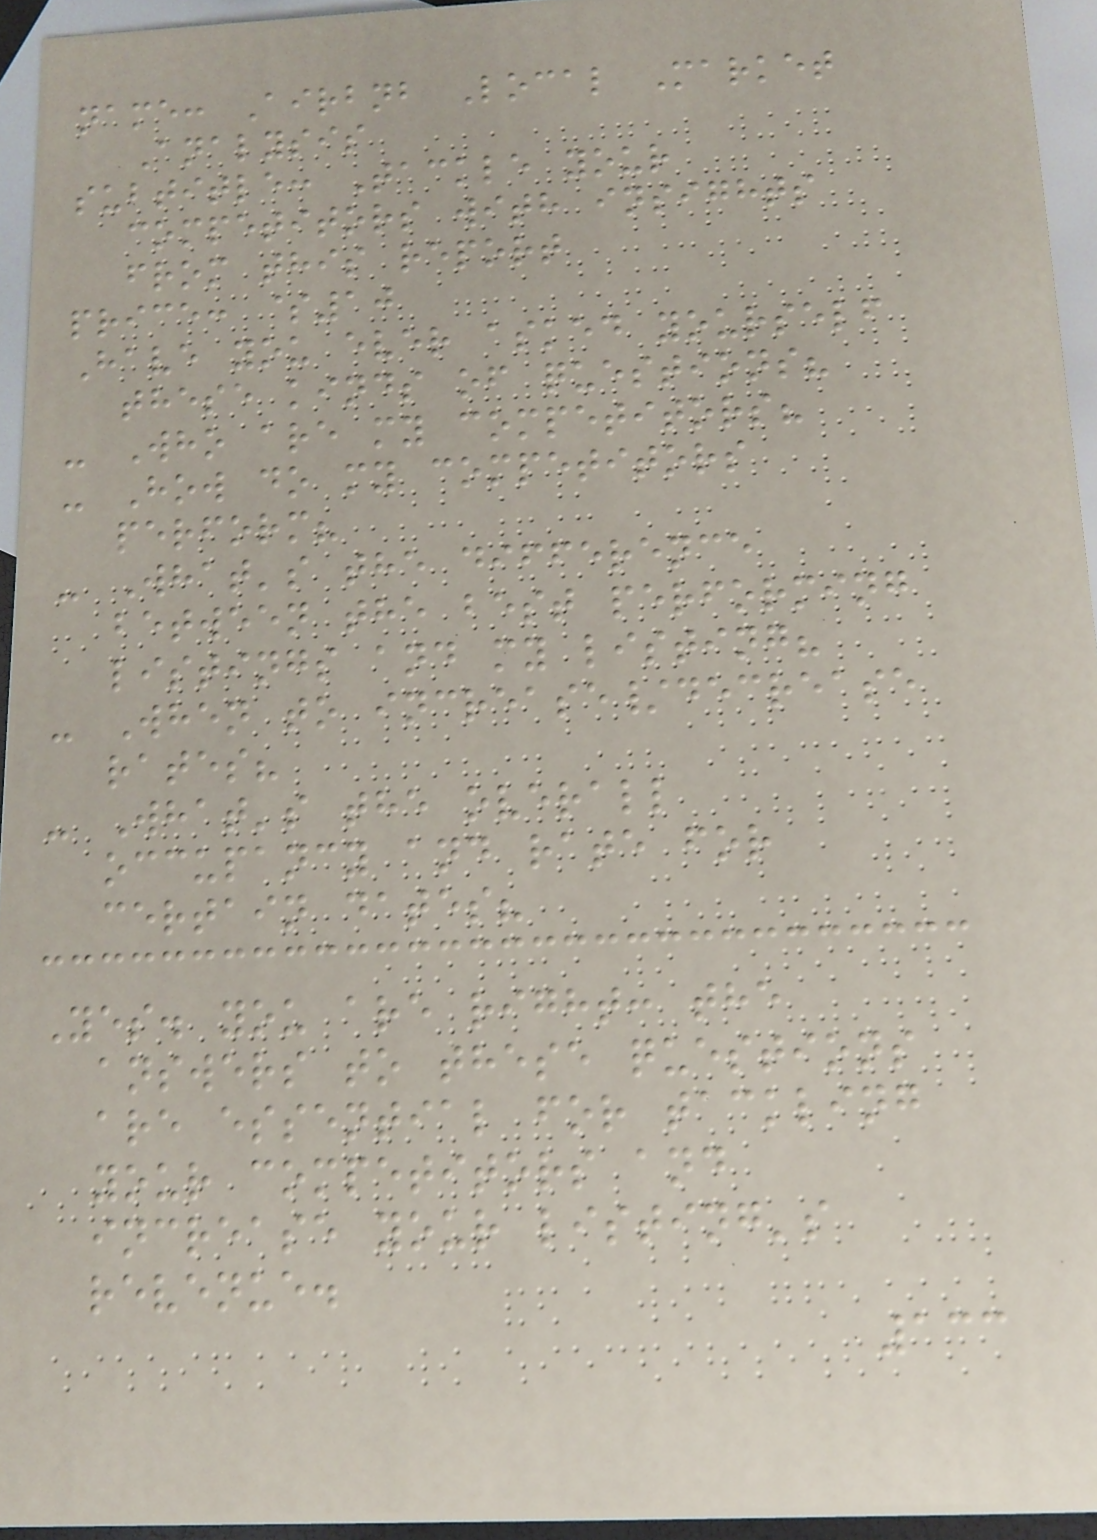name: Airbnb Local Market
Analysis
subtitle: Tackle your
competitors with insights
from this report
price: $10
Have you ever asked yourself
these kinds of questions?
- Who are my competitors?
- How do my competitors
perform?
- What's the difference
between the best performing
listings and my listing?
- When to increase/decrease
rates?
- What's the overall
occupancy and rate for
certain dates?
Yes. you are right: the
answers to these questions
are essential for tackling
your competitors and
increase your listing's
revenue.
133
